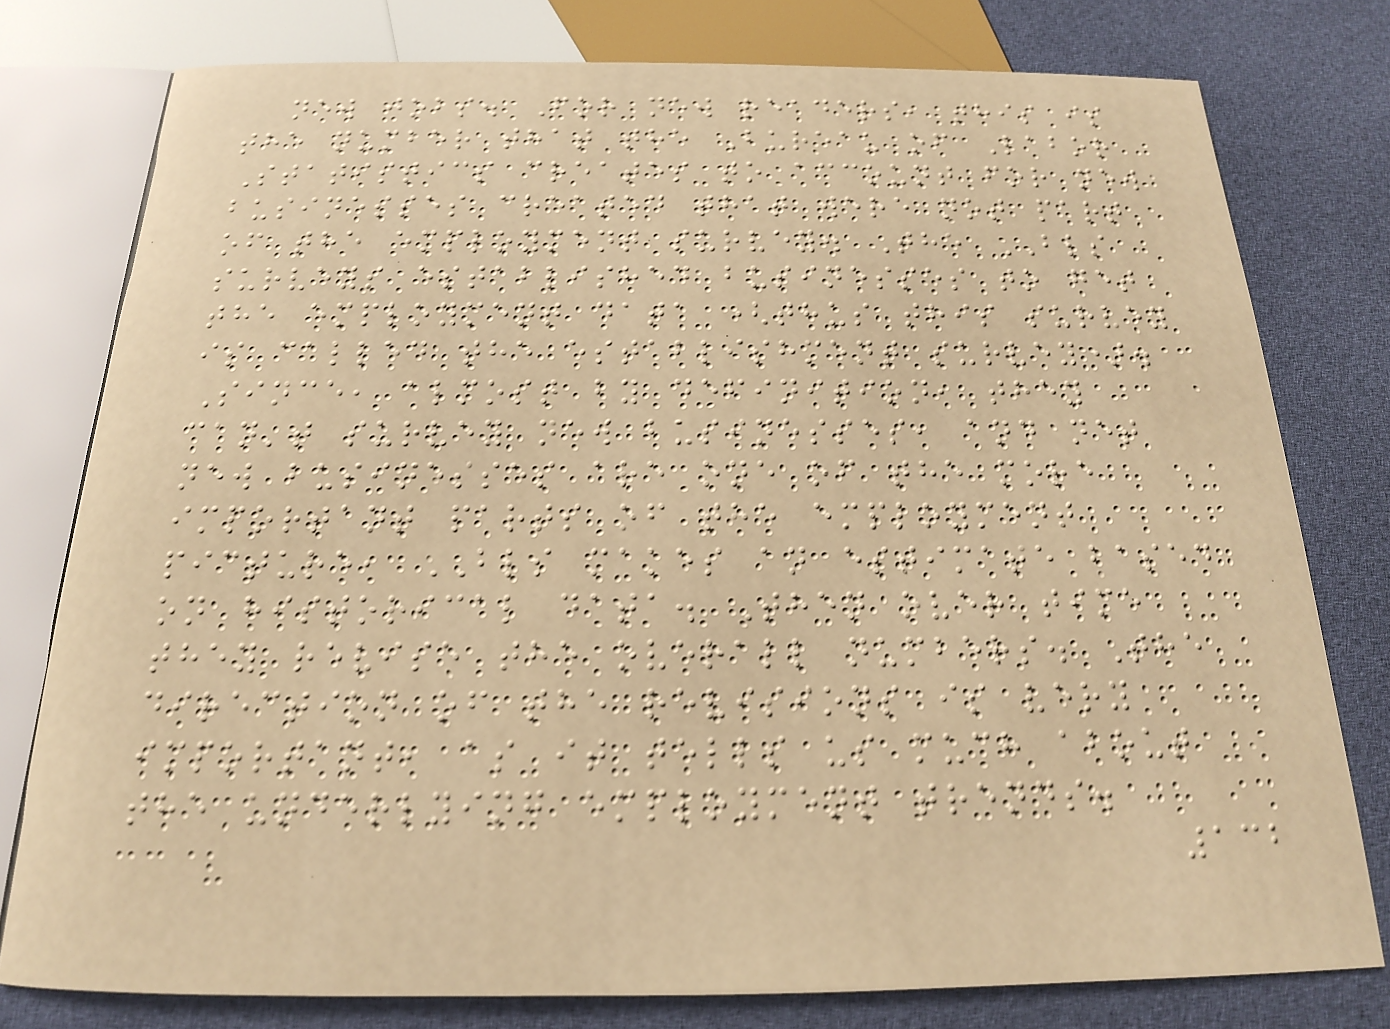new jobs. For new readers, this is
the number that the Bureau of Labor
Statistics creates to account for new
businesses created that were not part
of the employment survey. The BLS
surveys established businesses to get
the employment data (thus this survey
is called the establishment survey).
Since, almost by definition, they
can't survey new businesses, and net
new businesses are one of the more
important parts of the employment
picture, BLS makes an estimate based
on historical data. Then over time
they revise the overall numbers. The
direction of the revisions is very
important, as it tells us much about
the underlying employment trends.
132
